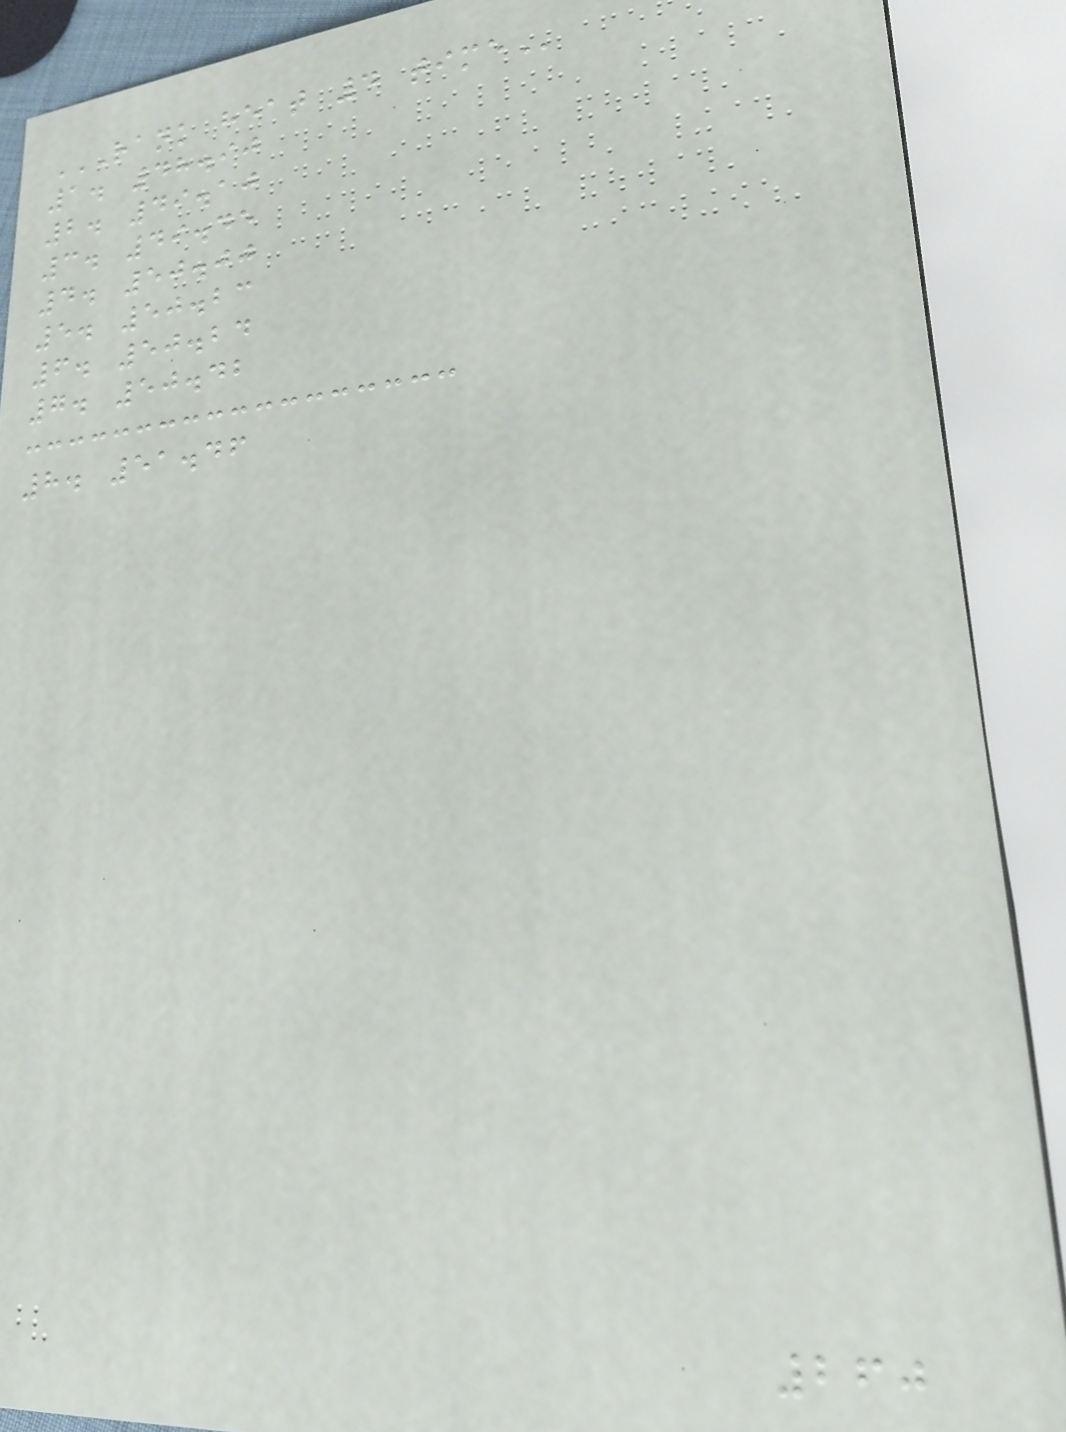RANK HEAT 4 TIME
1. 48.90
2. 49.10
3. 49.45
4. 50.00
5. 50.23
6. 50.24
7. 50.42
8. 51.46
260
